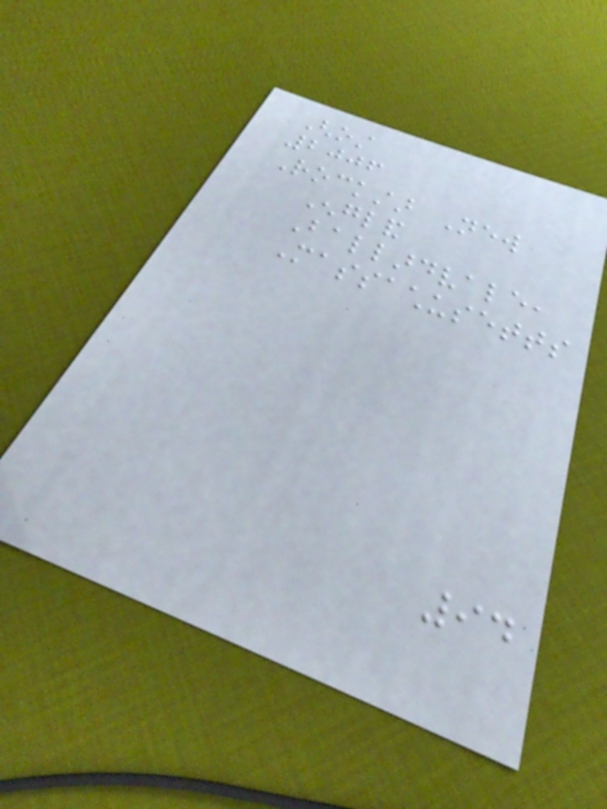Ghost
2006
Rockstar New
England
Ballardvale,
Massachusetts
94
